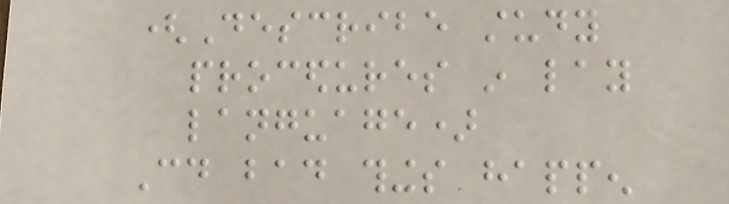(Describe study
procedures in lay
language)
Could bad things happen
